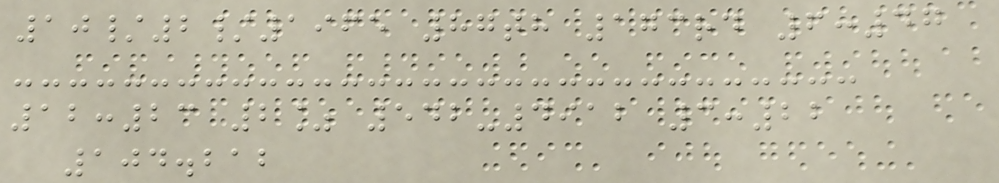10/2/1965 87th 173rd 6:47
12:23 2% 542-4912 3:22
104.212
